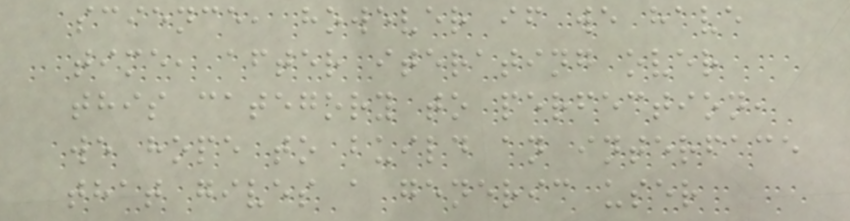science, however if we have
time, after iterating over
this category to perfection,
we hope to build an interface
that gives a generic user
